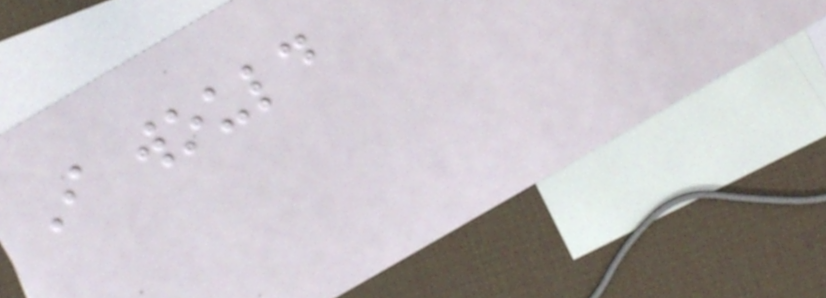I would
